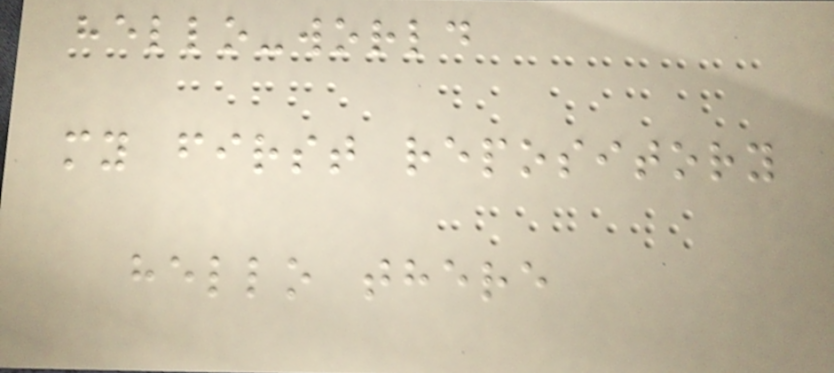hello-world
my first repository
hello there
